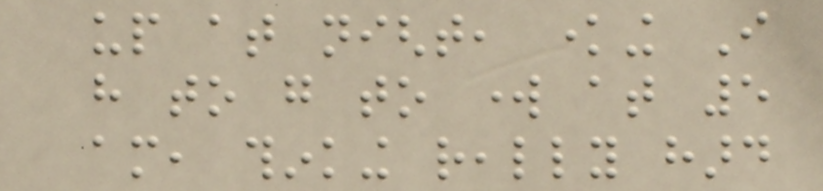up at night, knowing I
have to go to work at 5
am, thinking really hard
